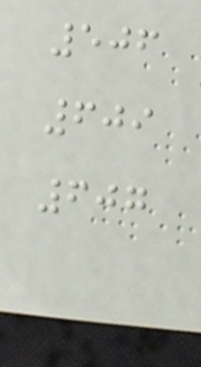506
609
607
